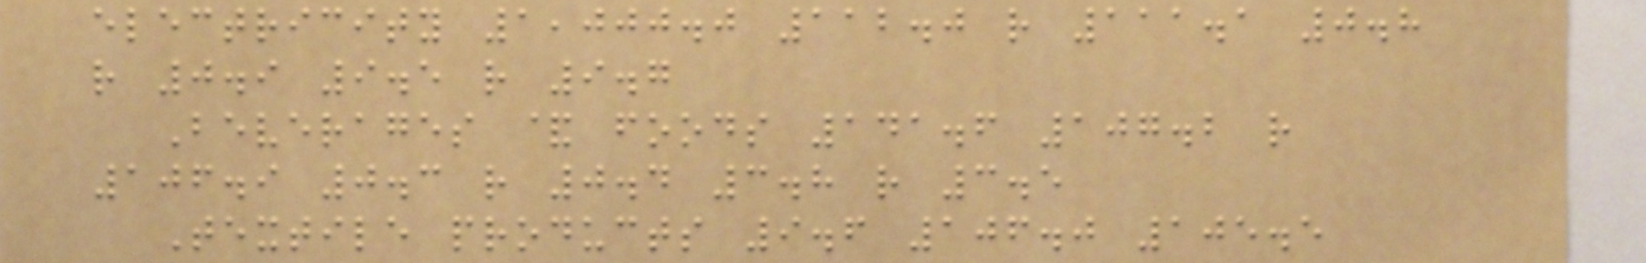electricity 1,000.0 112.0 r 111.1 0.8
r 0.9 9.5 r 9.7
Beverages & foods 141.6 107.2 r
106.9 0.3 r 0.4 3.8 r 3.5
Textile products 9.6 106.0 105.5
